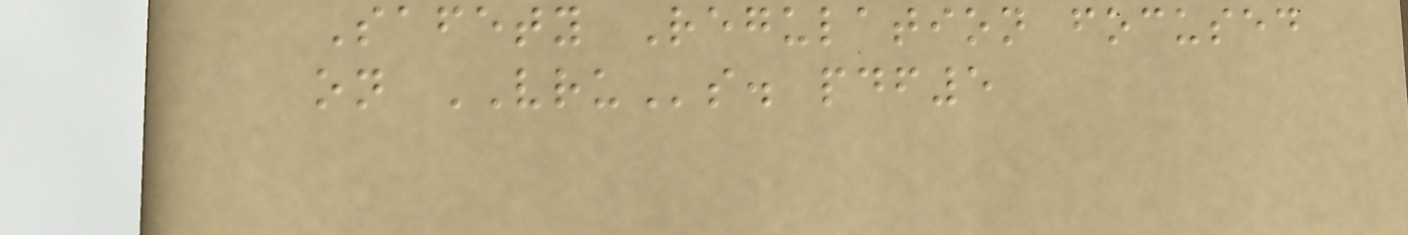Safety Regulation focused
on VRUs. pdf5
